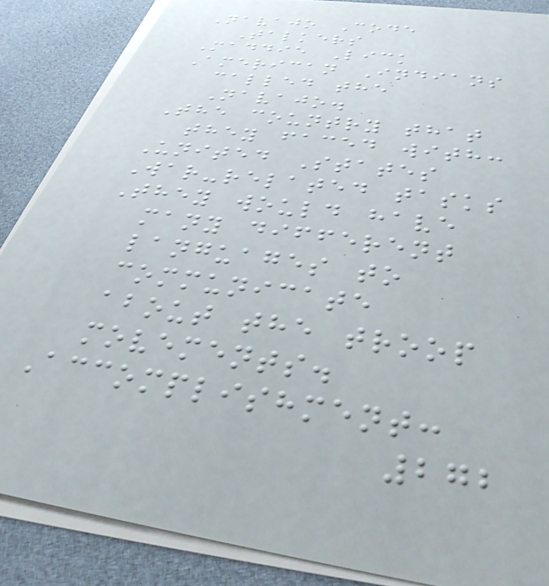Navajo Code
Talkers
Maddie Lick
American Indians
called the
Navajo.
The country that
they faced with:
United States
War-related tasks
They would have
many different
languages to
communicate
about the troop
movements.
Accomplishment:
272
